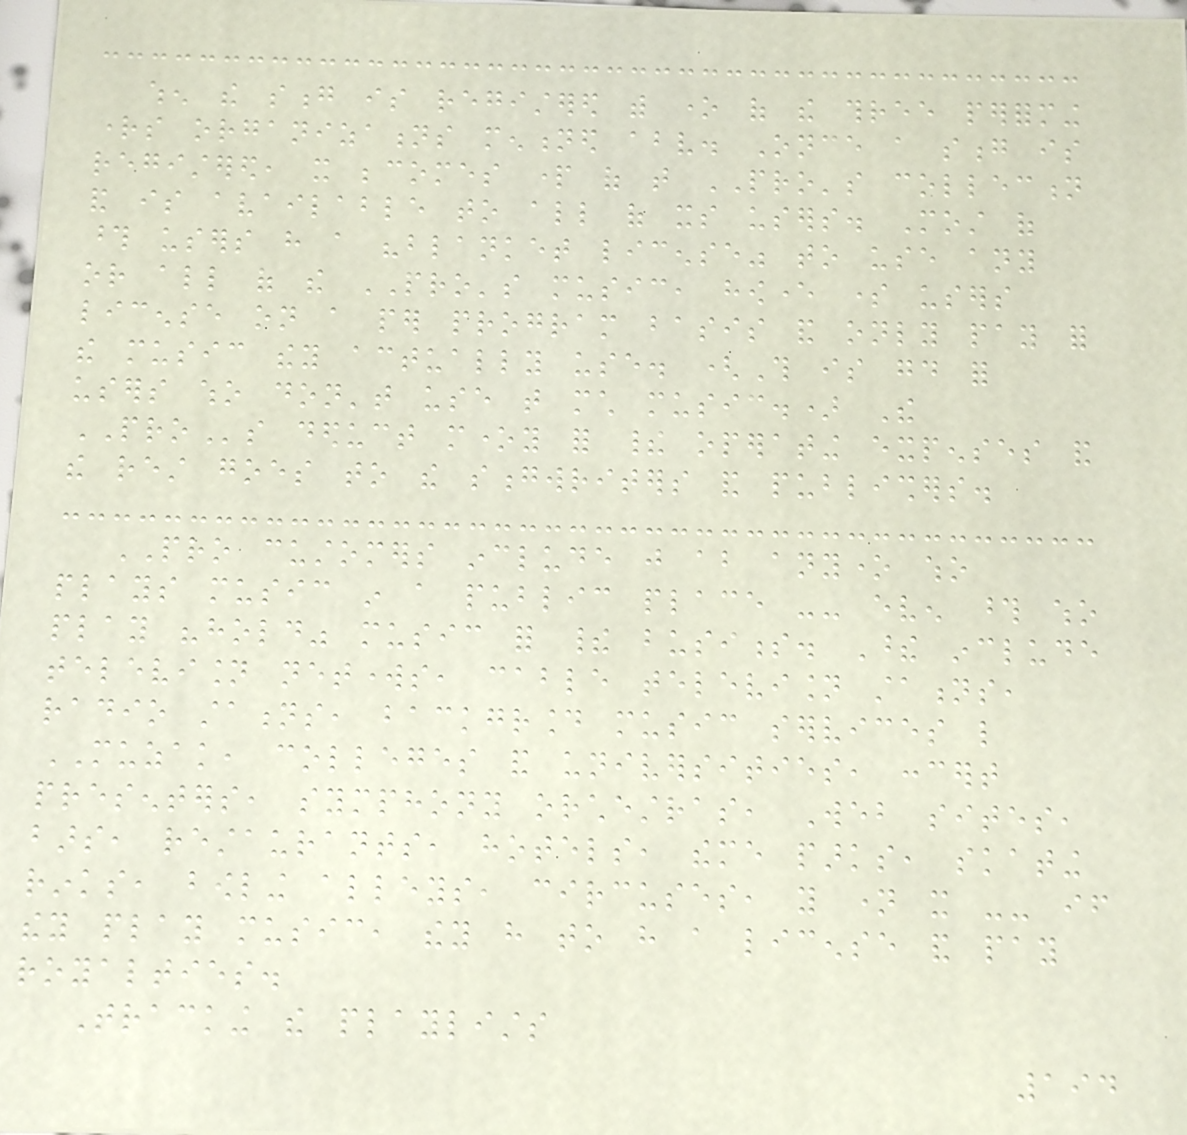when the song is registered with one of the three performing
rights organizations mentioned above. Once a song is
registered, it becomes part of that PRO's collection
and is available to all of its users. Most of
those users have a "blanket license" to use any
or all of the PRO's music, however some users
license on a per program basis and only pay for
the music they actually use. (This is good for
users who don't use that much music.) The
PROs deduct money for their operating expenses and
the rest goes to the songwriters and publishers.
PRO customers include just about anyone who
plays music in a public place -- even those who
play "hold" music for their business. These include
television networks, cable television stations,
radio stations, background music services like
MUZAK, colleges and universities, concert
presenters, symphony orchestras, Web sites,
bars, restaurants, hotels, theme parks, skating
rinks, bowling alleys, circuses, you name it -- if
they play music, they have to have a license and pay
royalties.
Tracking the playlists
194
